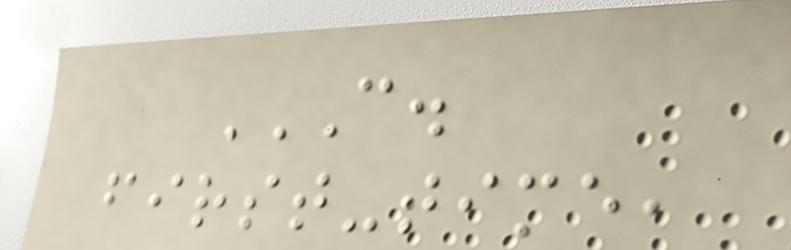C.
FIRST-TIME,
